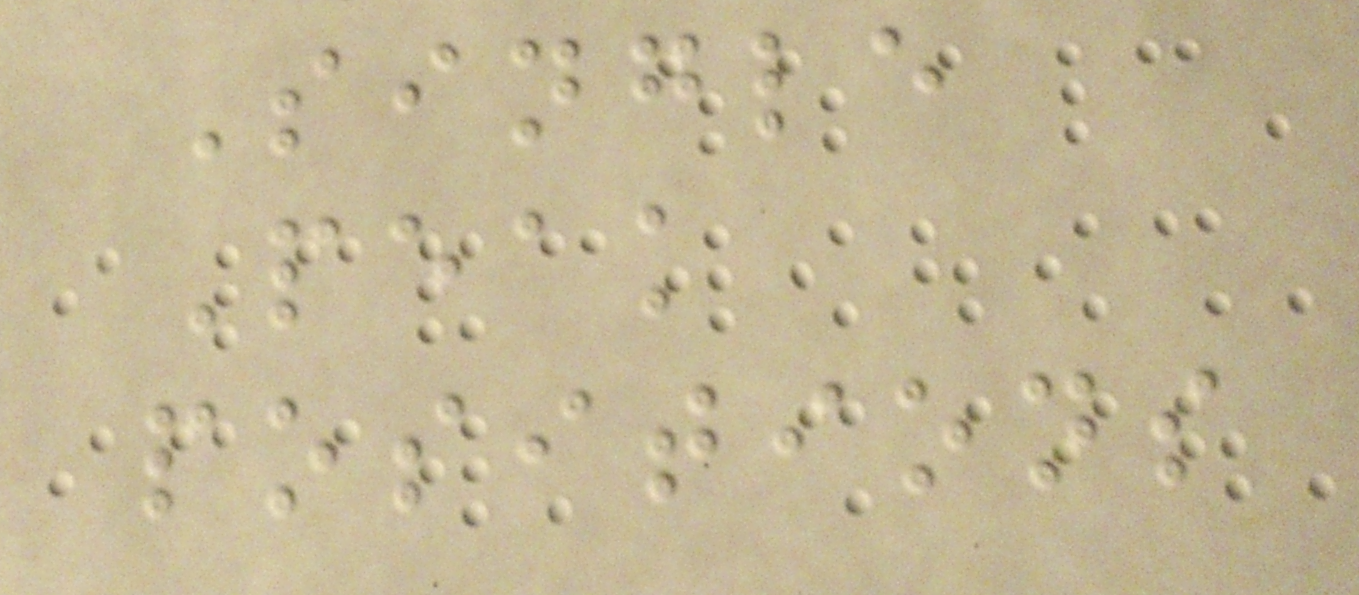Single
Peak
positions
